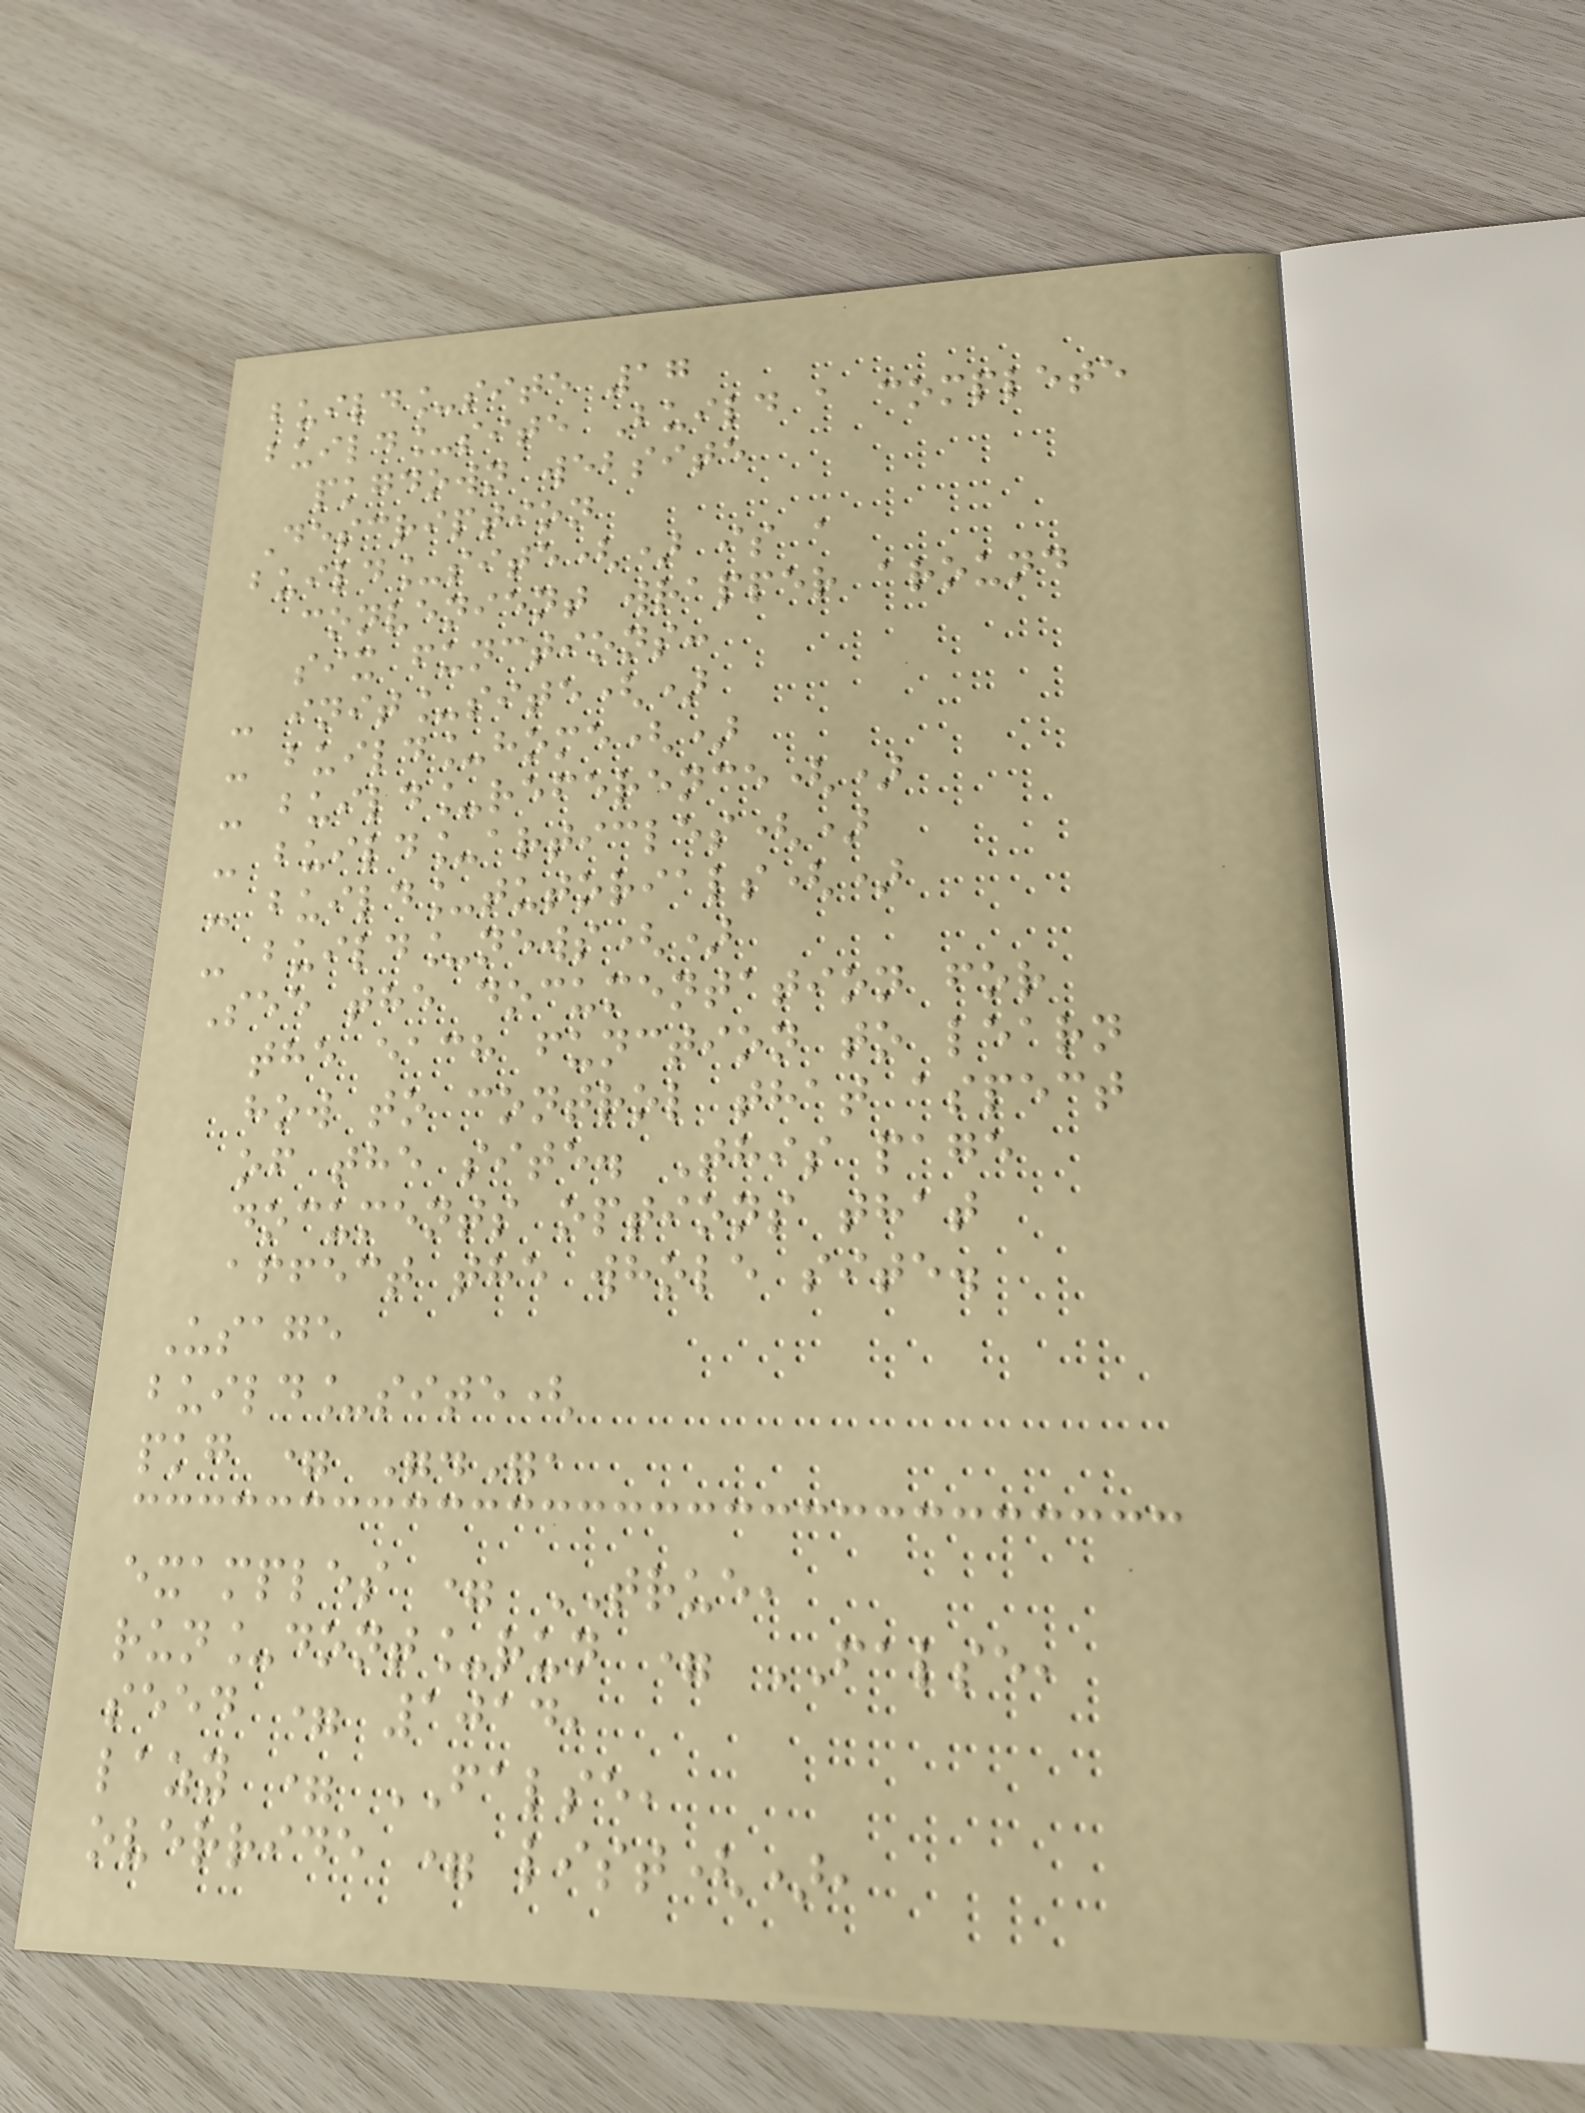build_site 17
build_site Build a complete
pkgdown website
Description
build_site() is a
convenient wrapper around
six functions:
- init_site()
- build_home()
- build_reference()
- build_articles()
- build_tutorials()
- build_news()
See the documentation for
the each function to learn
how to control that aspect
of the site. This page
documents options that
affect the whole site.
Usage
build_site(
pkg = ".",
examples = TRUE,
run_dont_run = FALSE,
seed = 1014,
lazy = FALSE,
override = list(),
